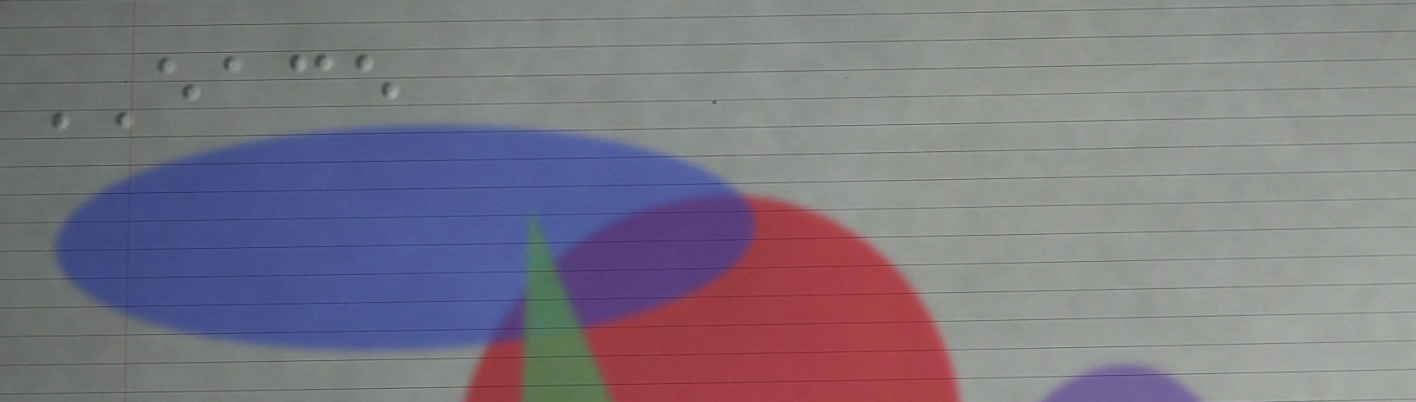EACE
